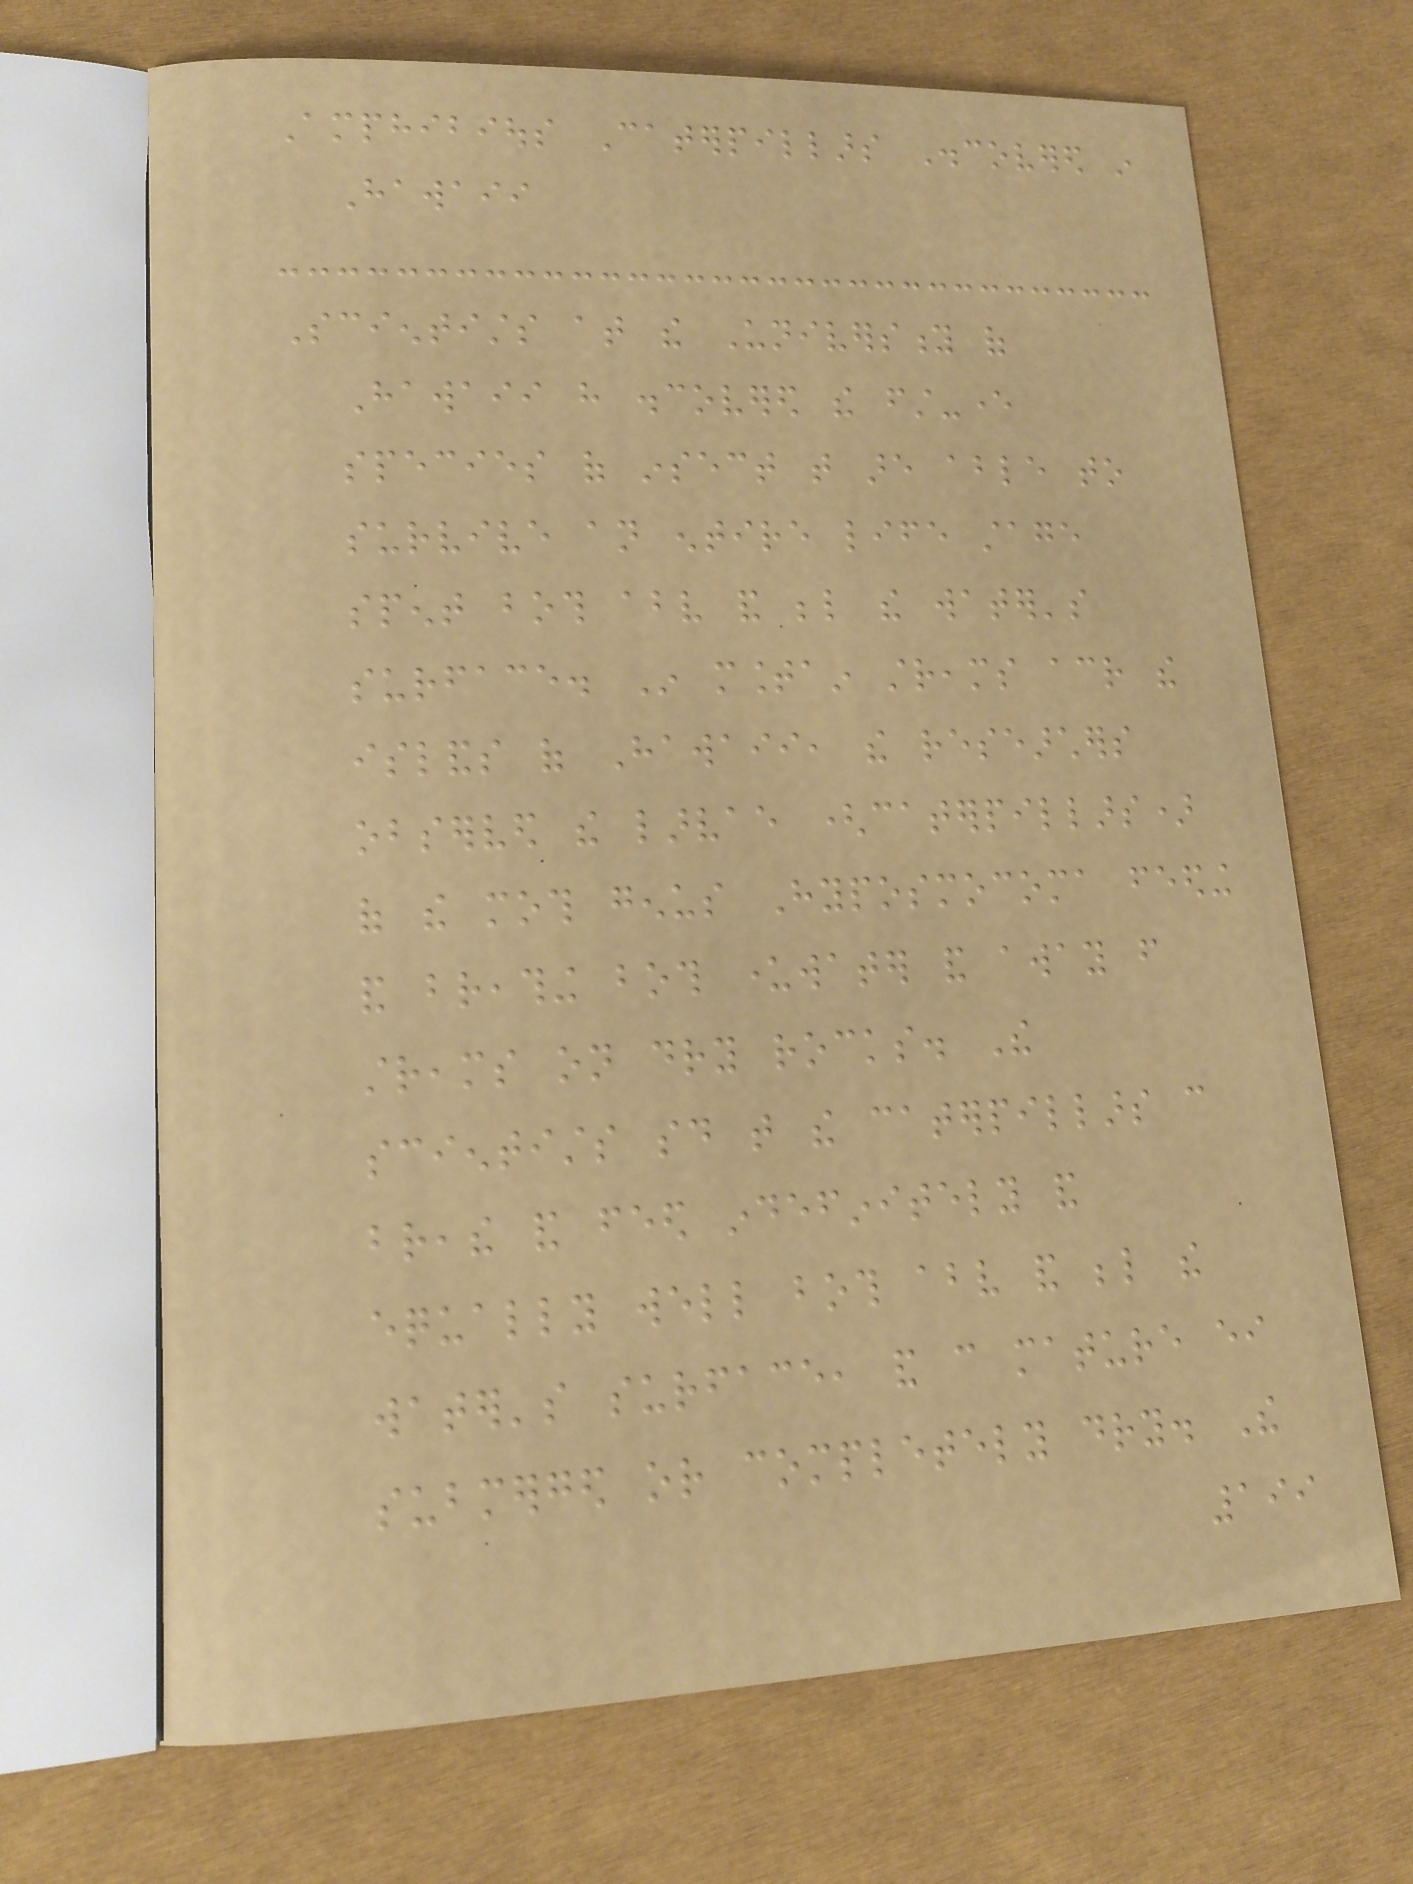Amphibious Caterpillars Discovered in
Hawaii
Scientists at the University of
Hawaii have discovered the first-ever
species of insect that are able to
survive an entire life stage
spent both above and below the water's
surface. In mountain streams across the
islands of Hawaii, the researchers
observed the larvae (caterpillars)
of the moth genus Hyposmocoma feeding
and breathing both underwater and away from
streams on dry rocks. The
scientists said that the caterpillars can
breathe and feed indefinitely and
equally well both above and below the
water's surface, and can mature either
submerged or completely dry. The
199
